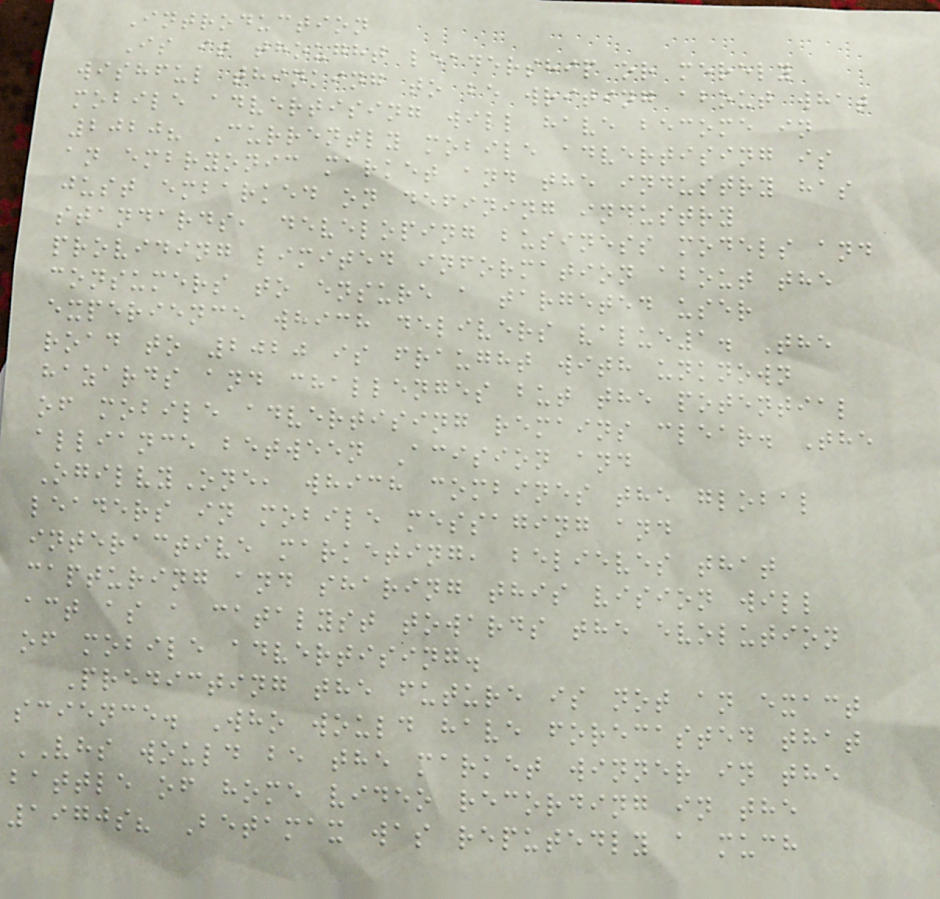Introduction
Is it thought leadership or merely
wishful thinking to be writing about what
mobile advertising will have become in
2020? Currently mobile advertising is
an embryonic market and the industry has
just embarked on defining industry
standards, developing business models and
providing limited information about the
consumers to ensure a targeted user
experience which delivers value1. The
road to 2020 is fraught with unknown
hazards and challenges but the potential
of mobile advertising remains clear. The
alliance between Acision and
OgilvyOne, which combines the global
leaders in mobile messaging and
interactive marketing, believes that
capturing and sharing this vision will
act as a catalyst towards the evolution
of mobile advertising.
Predicting the future is not an exact
science. Who would have forecasted that
VHS would be the market winner in the
battle of home video recording in the
1970s? Betamax was reputedly a much
